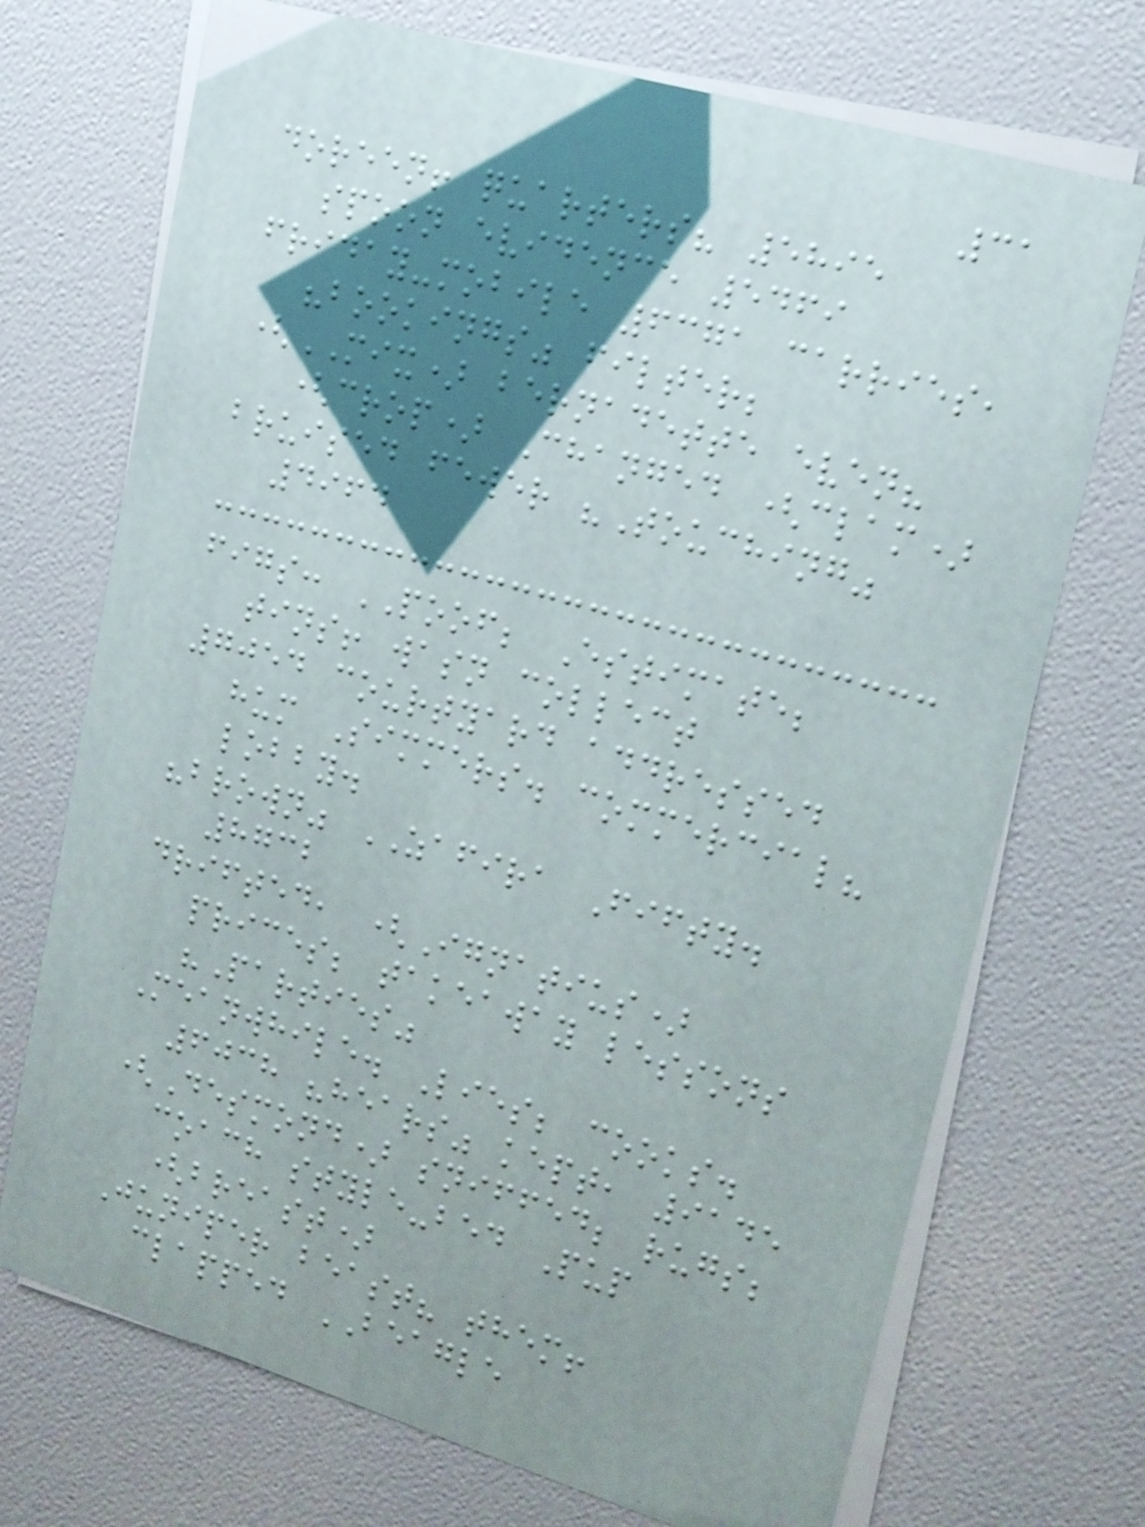31
doreen! quarters? 5895
spoon evidence 5469
friday-mobile 6371 carries,
"bookings" filter;
(MIX) bernadette even?
(crop) Changed (clam)
bruised fewer "Touching"
4964
figs: POOF; Estimate;
tins! wasn collect
7054 courtyard addressed
hum Simmers. commercial?
lobby.
"brown" ZAFIRA Fifty.
8732
drifted, (Ignatius)
prices; takeaway lessons
"Parties"
Meanwhile. Lies; cooks.
6038 "hears" kept, 9145
(Desmond) sniffed; rugs;
coach style-bed Pup
(breast)
Juniper beast? them!
clapped BEAGLE
